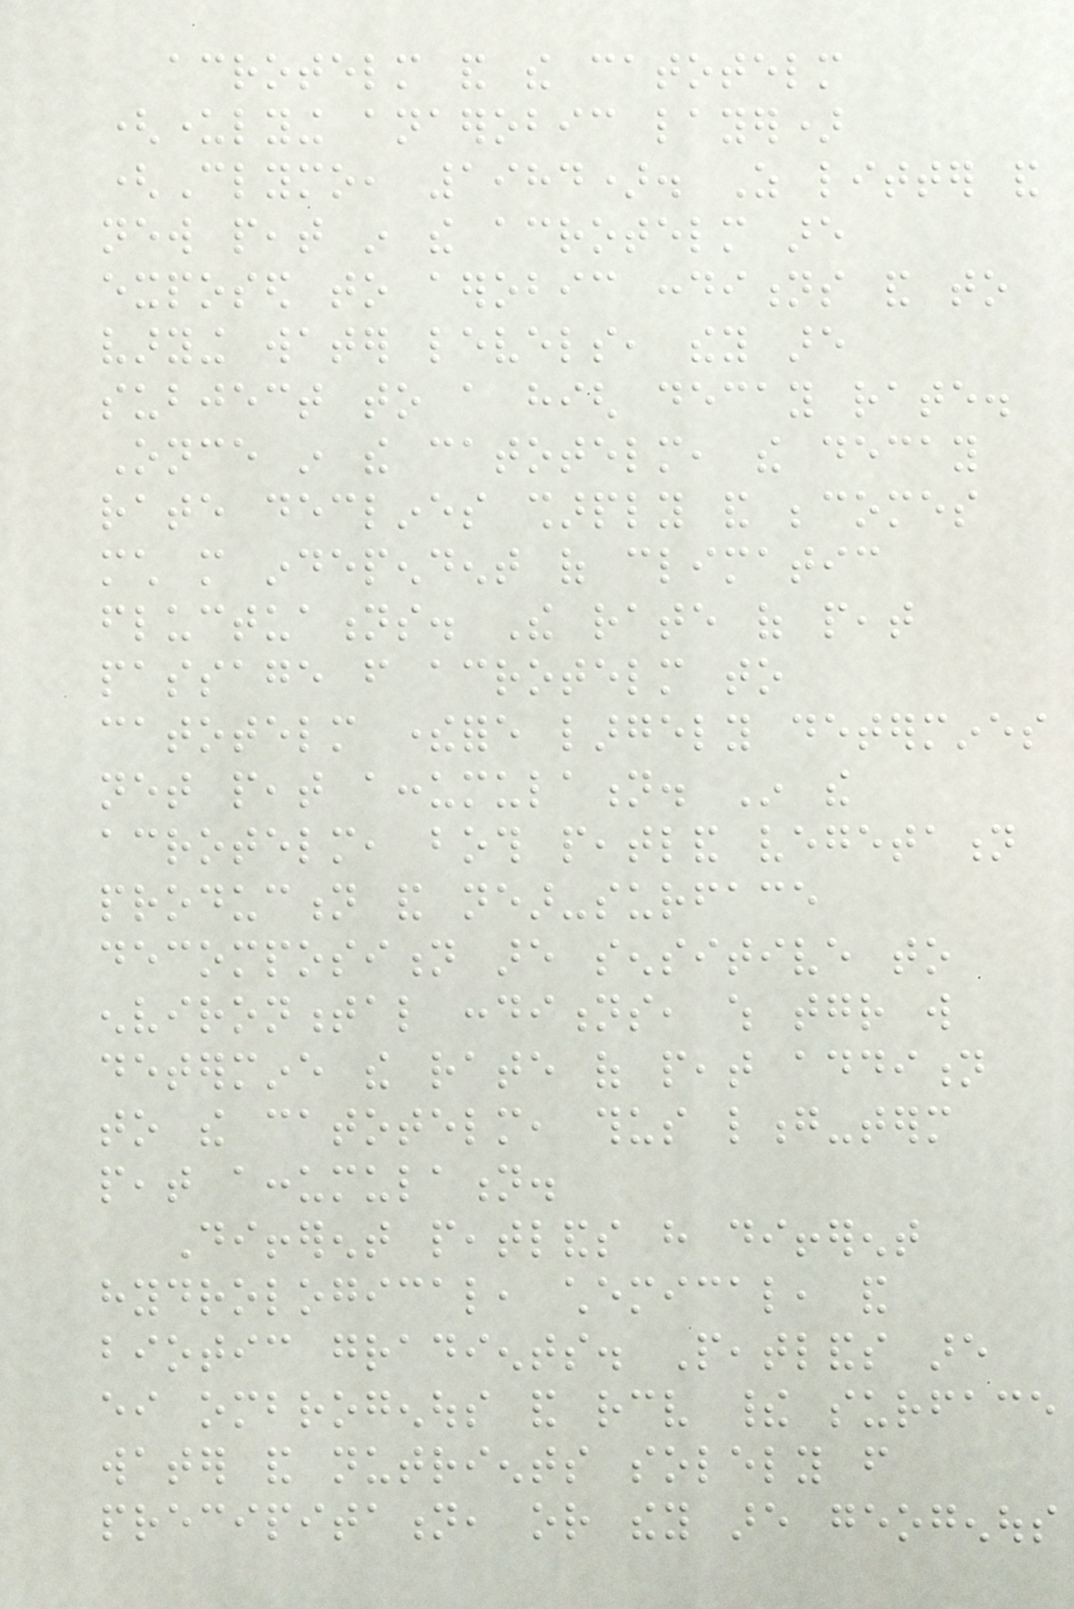acrotelm and the catotelm
(underlying anaerobic layer)
(Clymo, 1984). As litter and
new peat in the acrotelm are
exposed to aerobic conditions and to
varying water levels, they are
subject to a high decay rate.
Once in the catotelm, the decay
rate declines sharply and becomes
much more independent of climatic
fluctuations. The rate of peat
passage from acrotelm to
catotelm therefore largely determines
net peat accumulation. In the
acrotelm, both peatland vegetation
production and near-surface
decomposition are sensitive to
environmental conditions, which together will
determine the rate of peat addition
to the catotelm, thus long-term
peat accumulation.
Different peatlands have different
hydrological, chemical, and
biotic gradients. Peatlands are
either ombrogenous and receive their surface
water and nutrients solely from
precipitation, or they are geogenous
